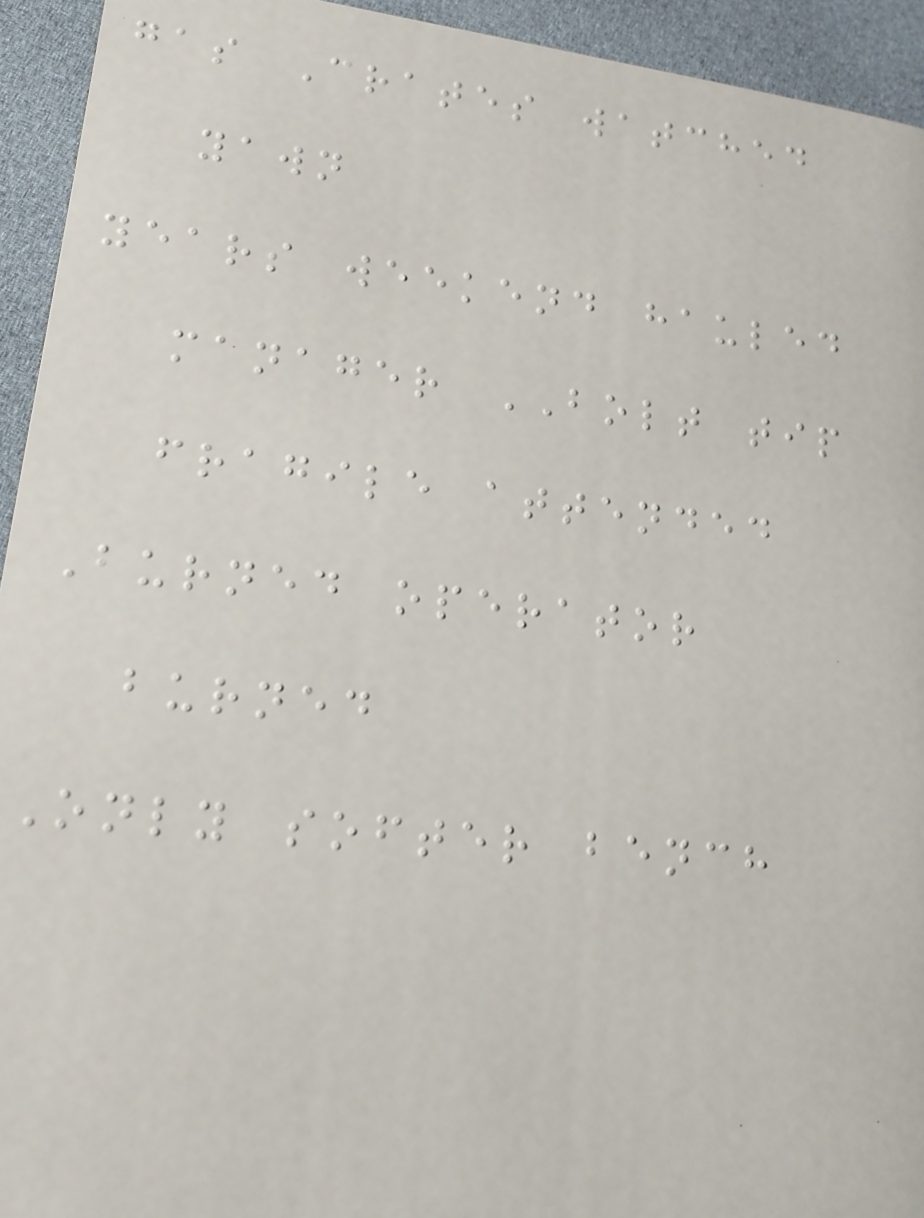gas Crates watched
yawn
years weekend hauled
manager BOLT tip
fragile attended
Burned operator
burned
Only softer bench
